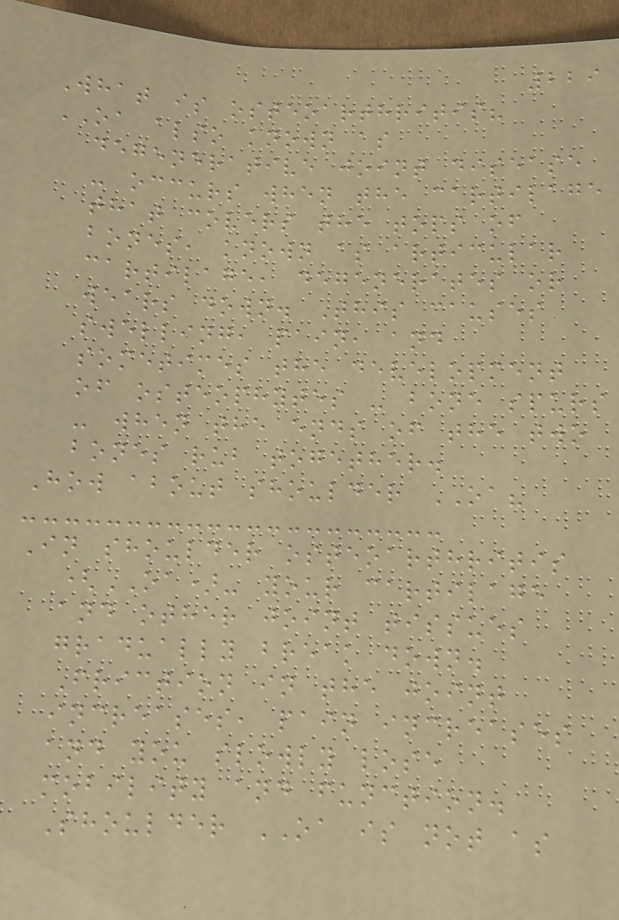229
What is osteoarthritis?
OA also known as
degenerative joint disease
- occurs when the cartilage
that covers the tops of
bones, known as articular
cartilage, degenerates or
wears down. This causes
swelling, pain, and
sometimes the development
of osteophytes - bone spurs
- when the ends of the two
bones rub together.
How about shoulder OA?
In shoulder osteoarthritis
(OA)- your cartilage
and other joint tissues
gradually break down.
Friction in the joint
increases, pain increases
and you slowly lose
mobility and function.
Shoulder OA is not as
